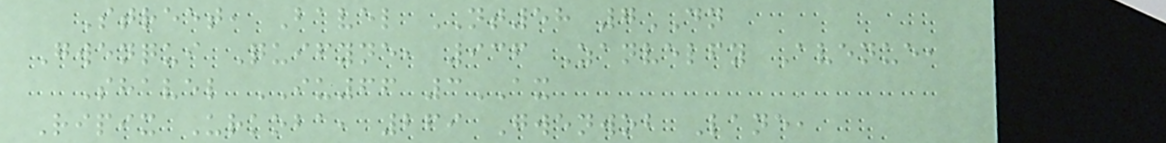Street, Bavel NT58 7DN
Gwenqui Quifyne, 936 Zanvelfy Avenue,
Shavel IU66 3AX
Ripix Urkoba, 269 Gwenwob Lane,
